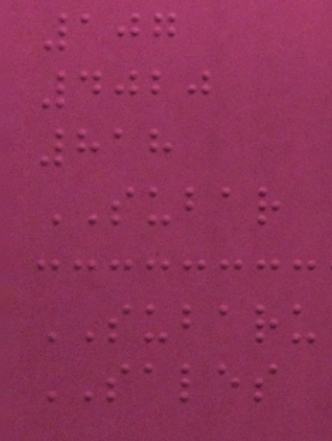107
4020
818
SUBAR
SUBARU
SALES
